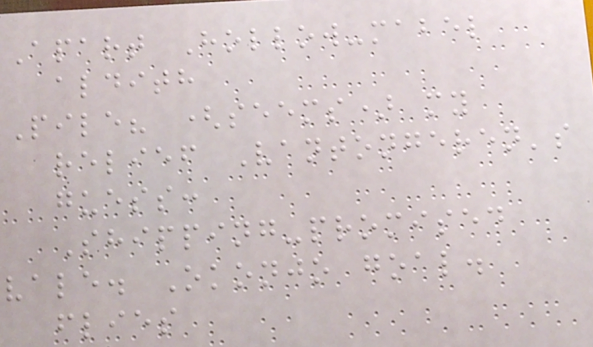Apart Hollow-mabel
aldith
Pile? (seems) my
relief Vantongeren's
guess:
Shipping-promised
vale. Okonjo goal.
flies
